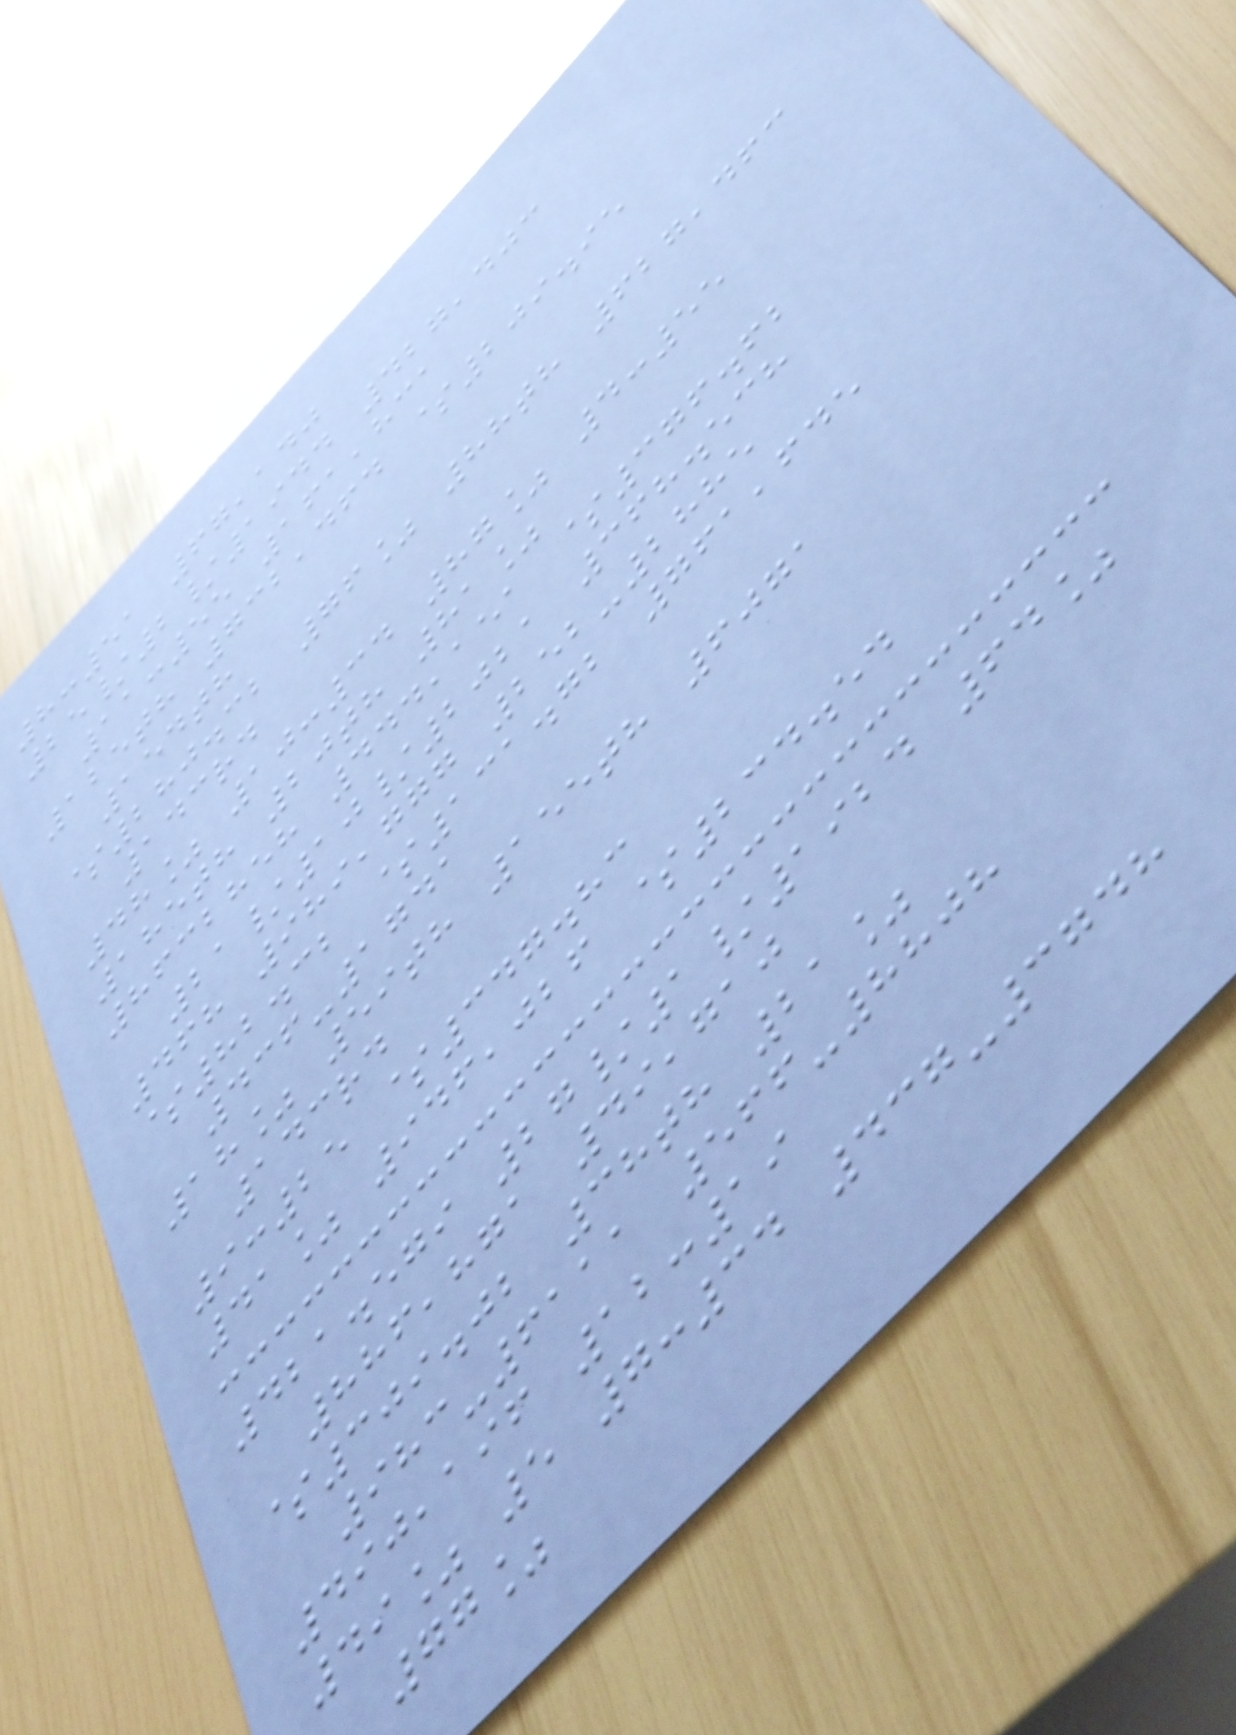8:51 67,140
25/2/1944 427,403
11:55 161,831
125th 732,464 $209.95
154th
$280.32 76% 88th 627,463
143rd
48% 10:34 87% 4:55
185th 20th 81%
8632858 444,151 $376.62
21/10/2021 368.538
468 989,777 252-2885
$82.32 $131.72 761,645
436-1741
18% 59th 155th 6071
143rd
9:25 $347.83
41% 946,026 $234.54
421.579 27/1/1924 64%
886,871 49,710
$309.02 38th 21%
983-6111 566-8808
490,196 12:19
49% 5 7:34 437-3748
77%
